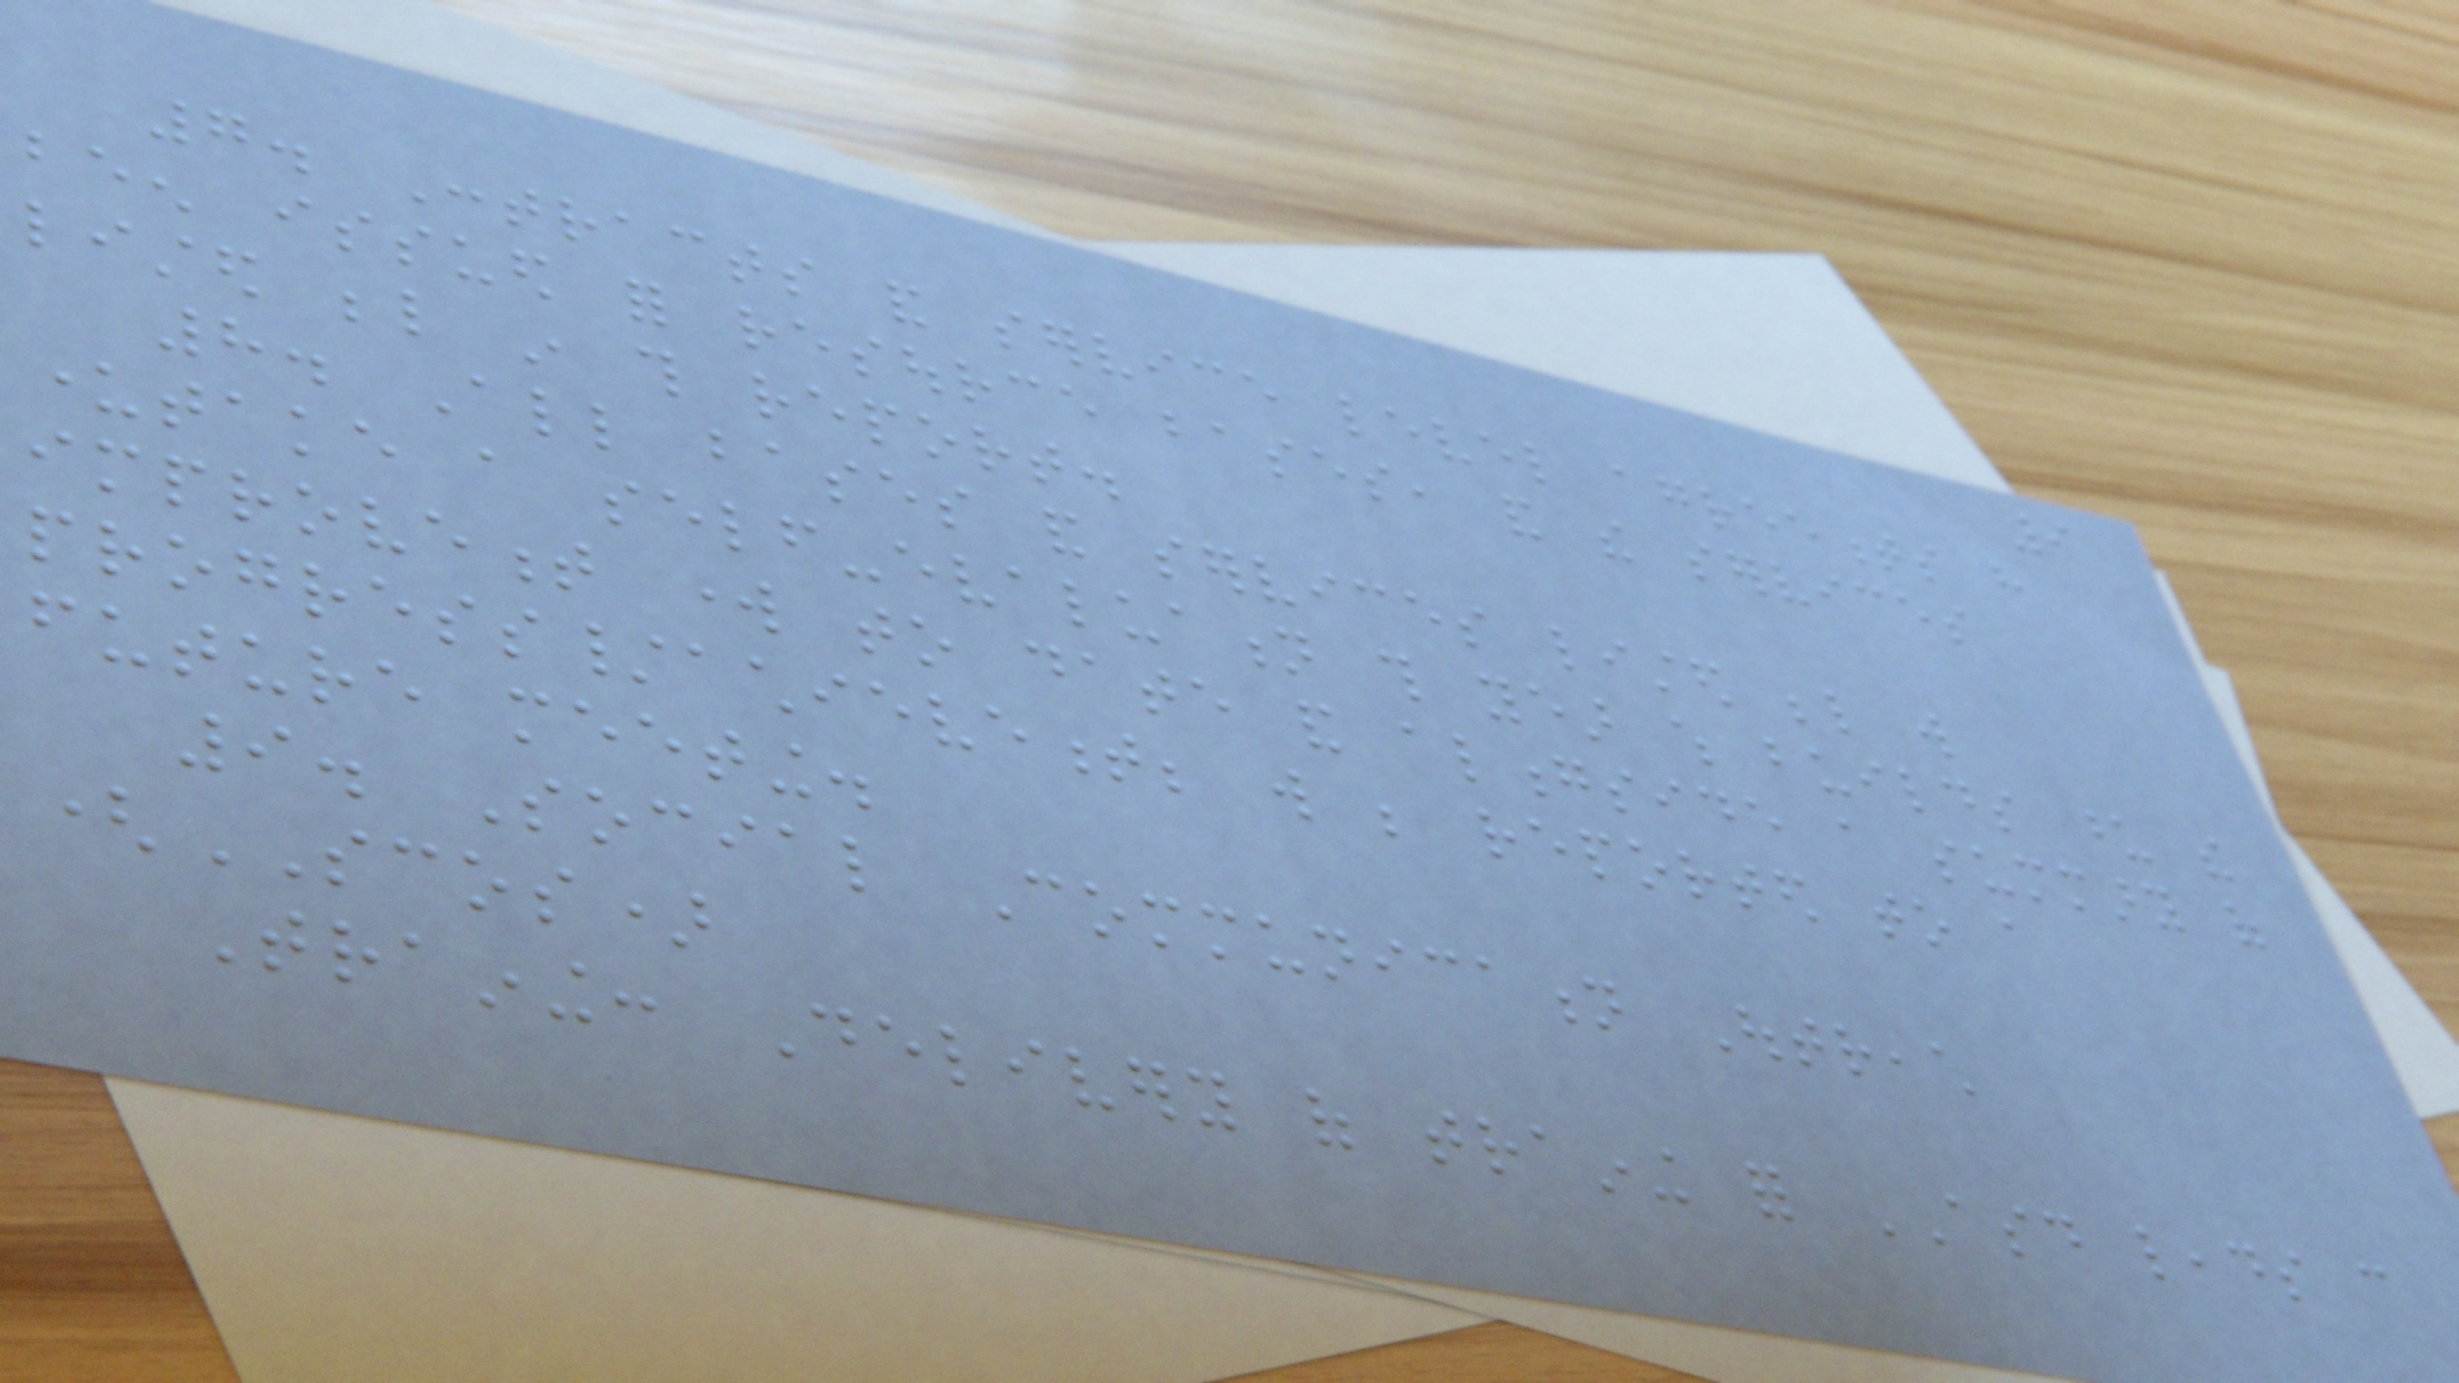9
7. Contracts and service level agreements have
been issued for resource bases, and the services
listed below in this report.
8. All bases and services listed below will
undertake a self-evaluation this year which builds upon the
improvement work to date and alongside a summary of
progress/achievement; will be reported to a
future meeting.
9. Social Communication Outreach
(SCOS)
Training: Delivery of training for ASD leads can
